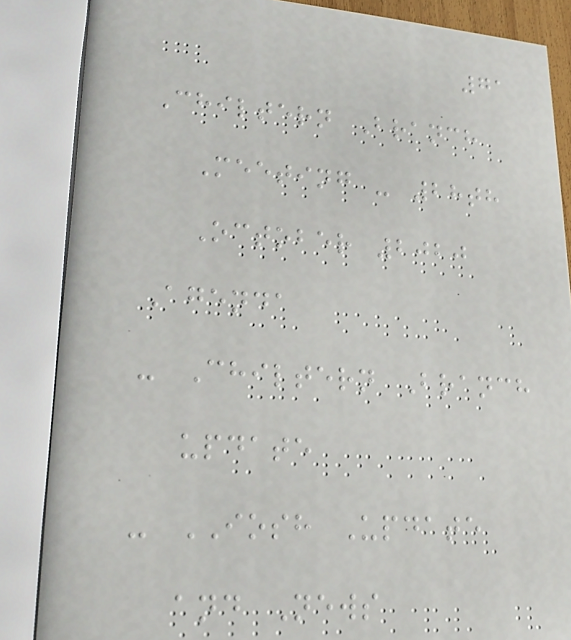71
Chiltern Branch
Meeting - 28th
October 2020
Agenda
- Chiltern Branch
update
- IOSH Update
and News
